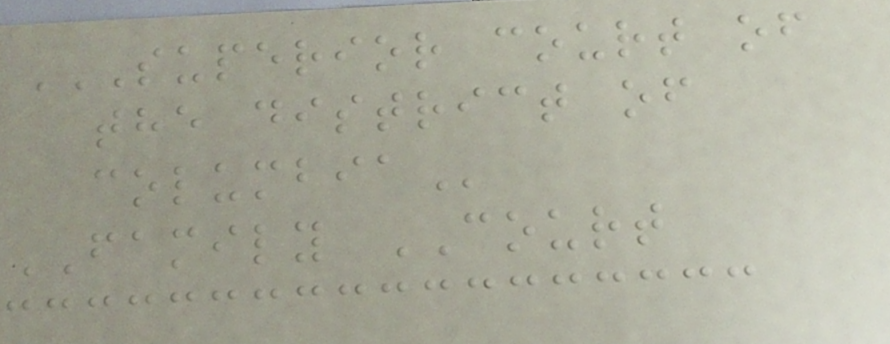SUPERIOR COURT OF
THE DISTRICT OF
COLUMBIA
FAMILY COURT
